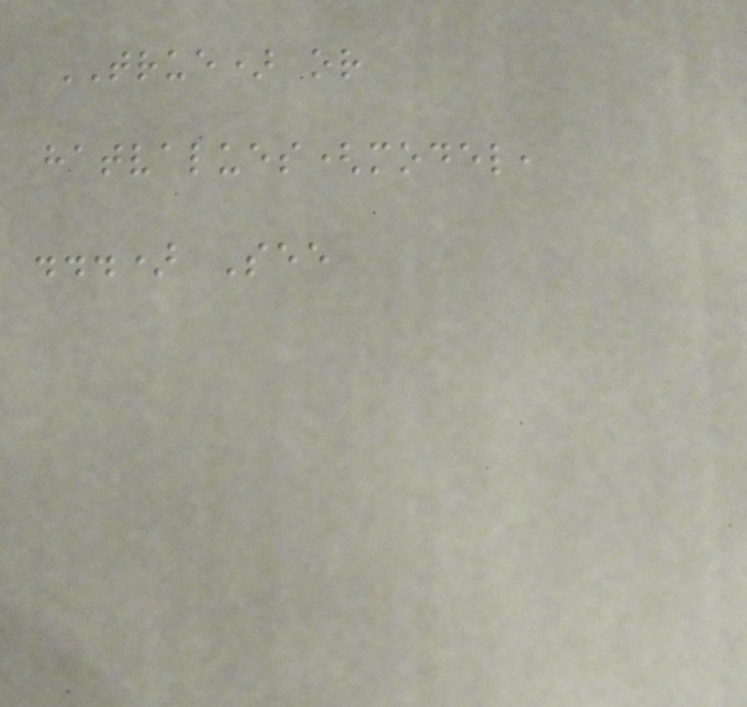TRUE) or
hatvalues(model,
...) See
